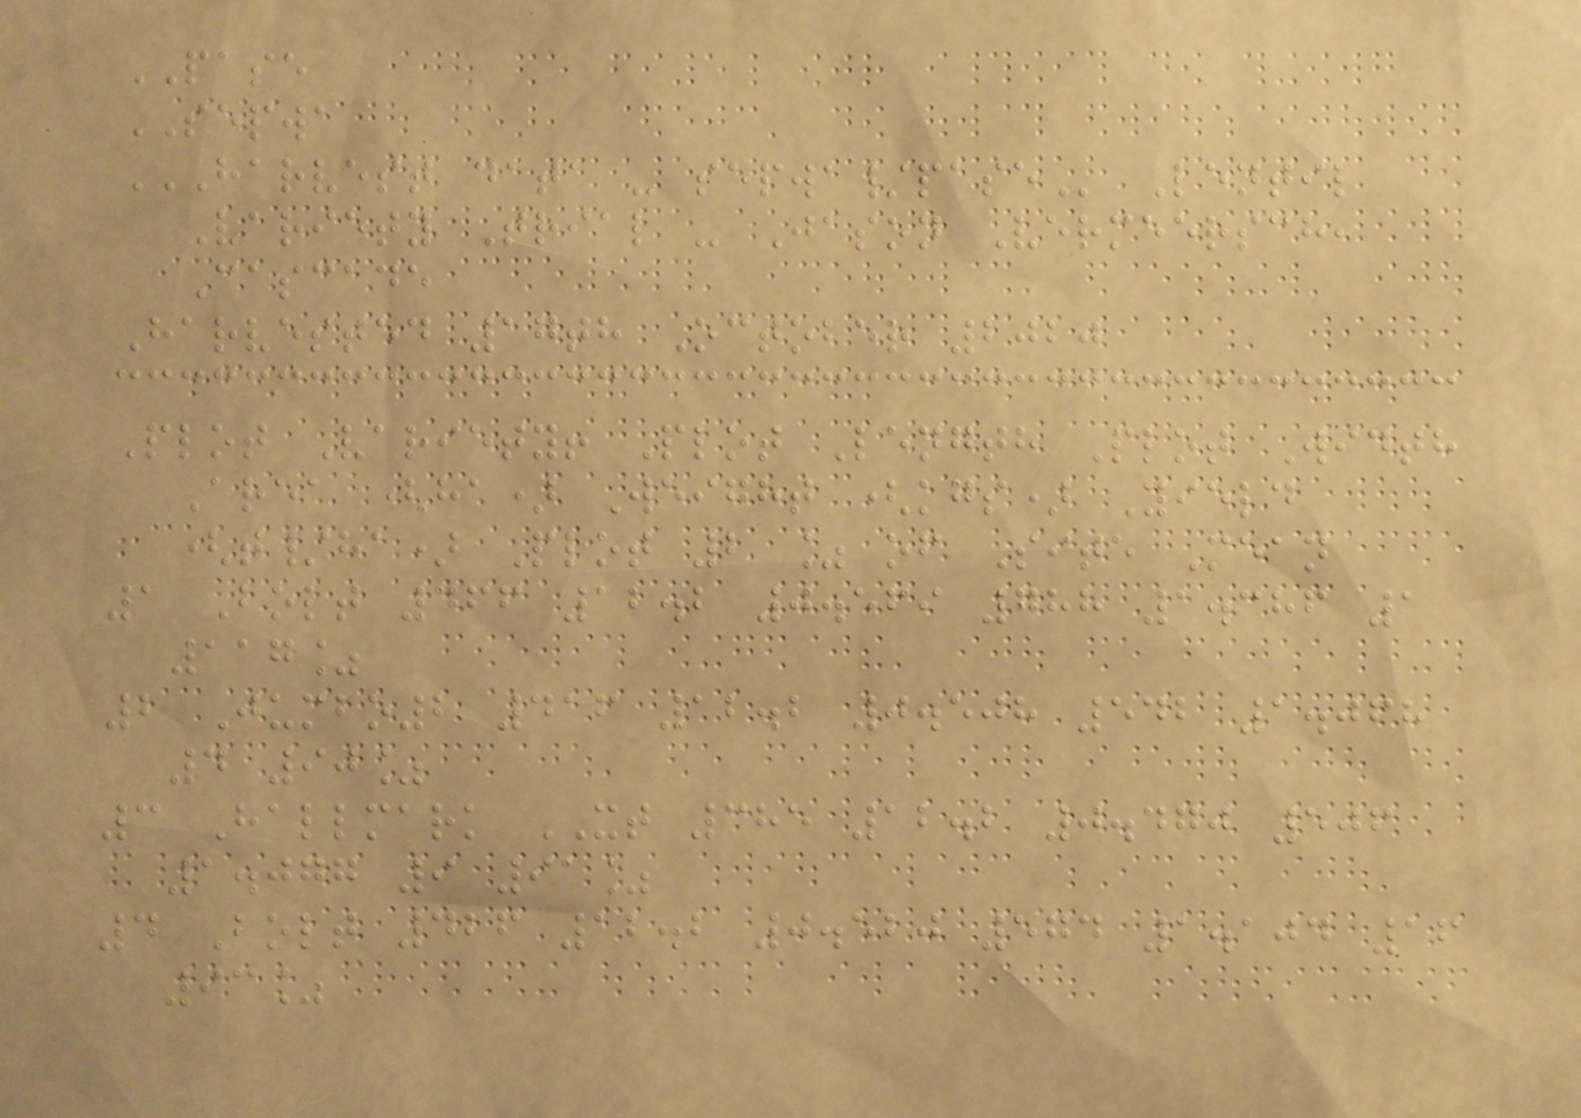PASE
SEPWA
HARVEST DATA - SEPWA/PASE Lentil
Variety Trial - Jason Vermeersch,
Cascade
Harvested 17th October 2020
Plot Variety! Plot Length Plot Width
Area (ha) Weight (kgs) Yield
(t/ha) Plot 2 % of Site Mean
1 Bolt 466 12.2 0.569 788 1.386 1
117%
2 Jumbo2 416 12.2 0.508 542 1.068
4 90%
3 Hallmark XT 385 12.2 0.470 506
1.077 9 91%
4 Bolt 426 12.2 0.520 574 1.104 16
93%
